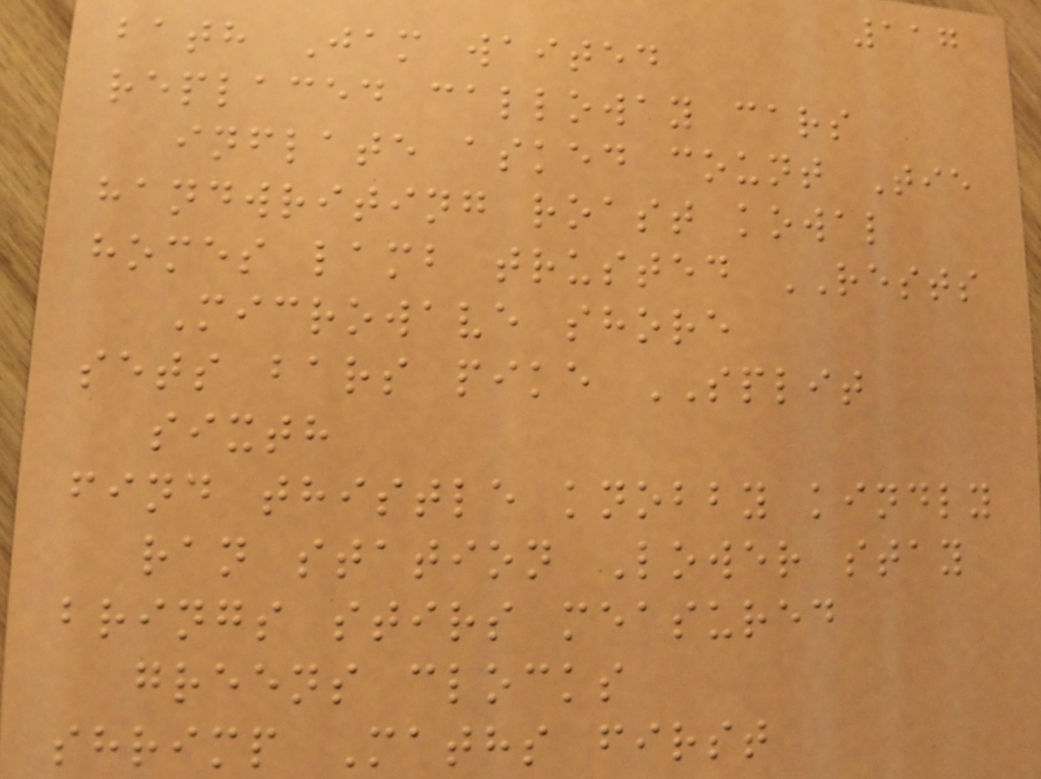117
bath Jam waited
replaced calloway cars
inflate asked count Tie
handwriting roast kowal
homes lamb trusted RESTS
Microwave shore
sets bars pike SPLIT
sixth
find thistle knobby kindly
ran station Lower stay
brings stirs measured
greens clocks
shrimp Maths first
